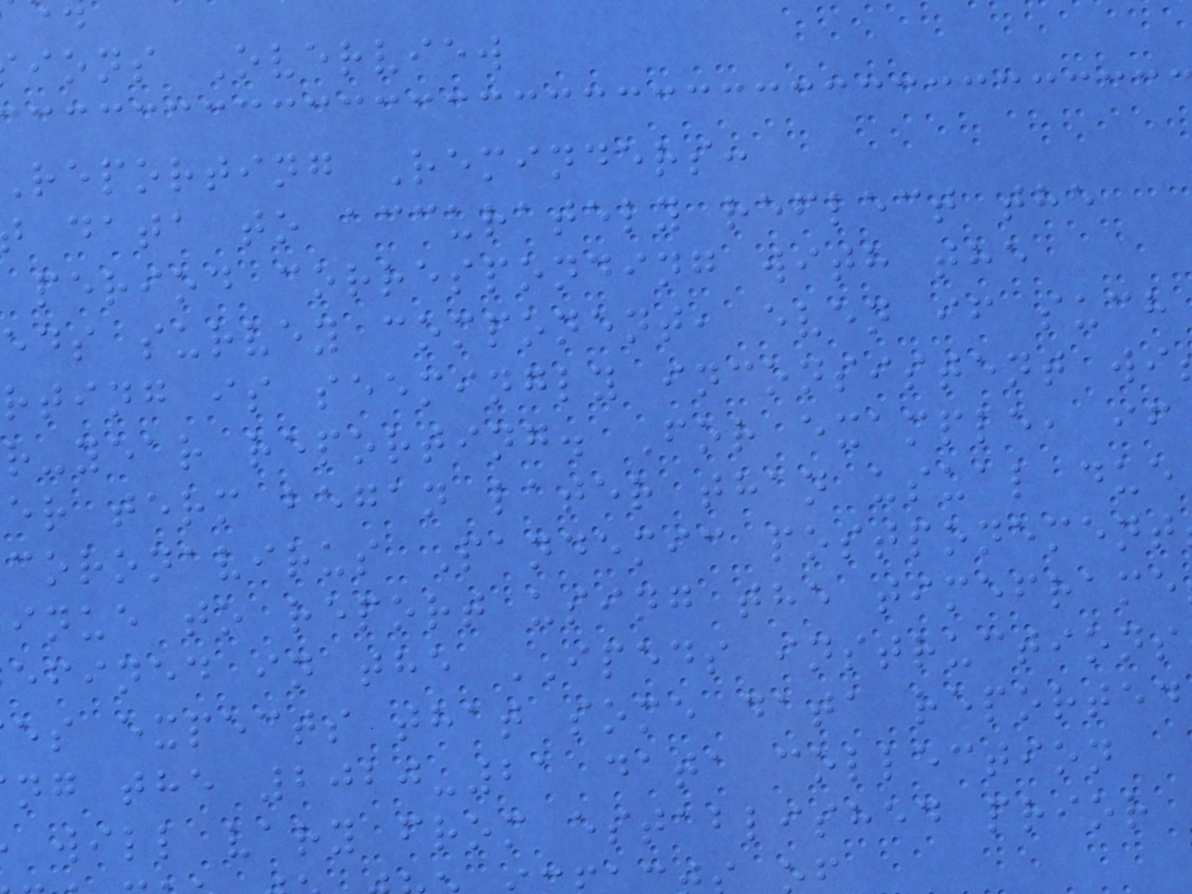ions Overview
reporting Reminders:
data to accurately reflect the
period corresponding with the
eds survey component, even if such
rting is seemingly inconsistent wi
r-year reporting. For example, if
er term began later than usual due
coronavirus Pandemic postponement
inue to report using the timeframe
efined in the IPEDS instructions
es expects that some data reported
ng the 2020-21 data collection
will vary from established prior
